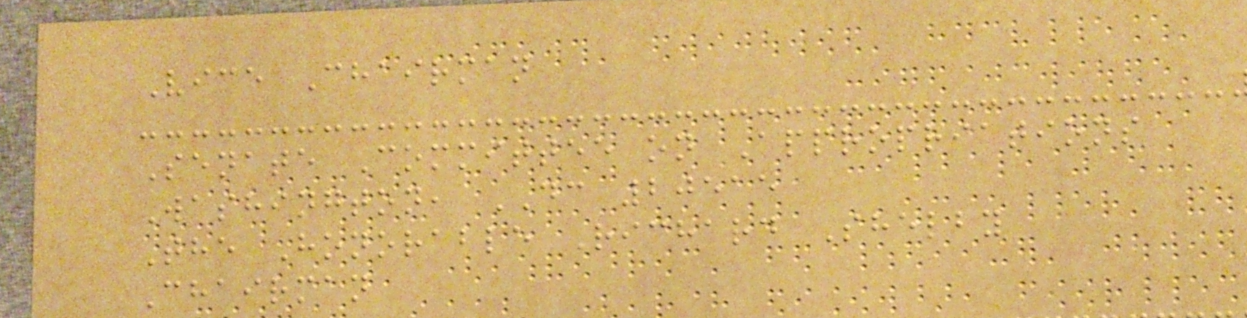Vice Chairman
Senate Committee on Appropriations
Washington, DC 20515
The Honorable Richard Shelby
Chairman
